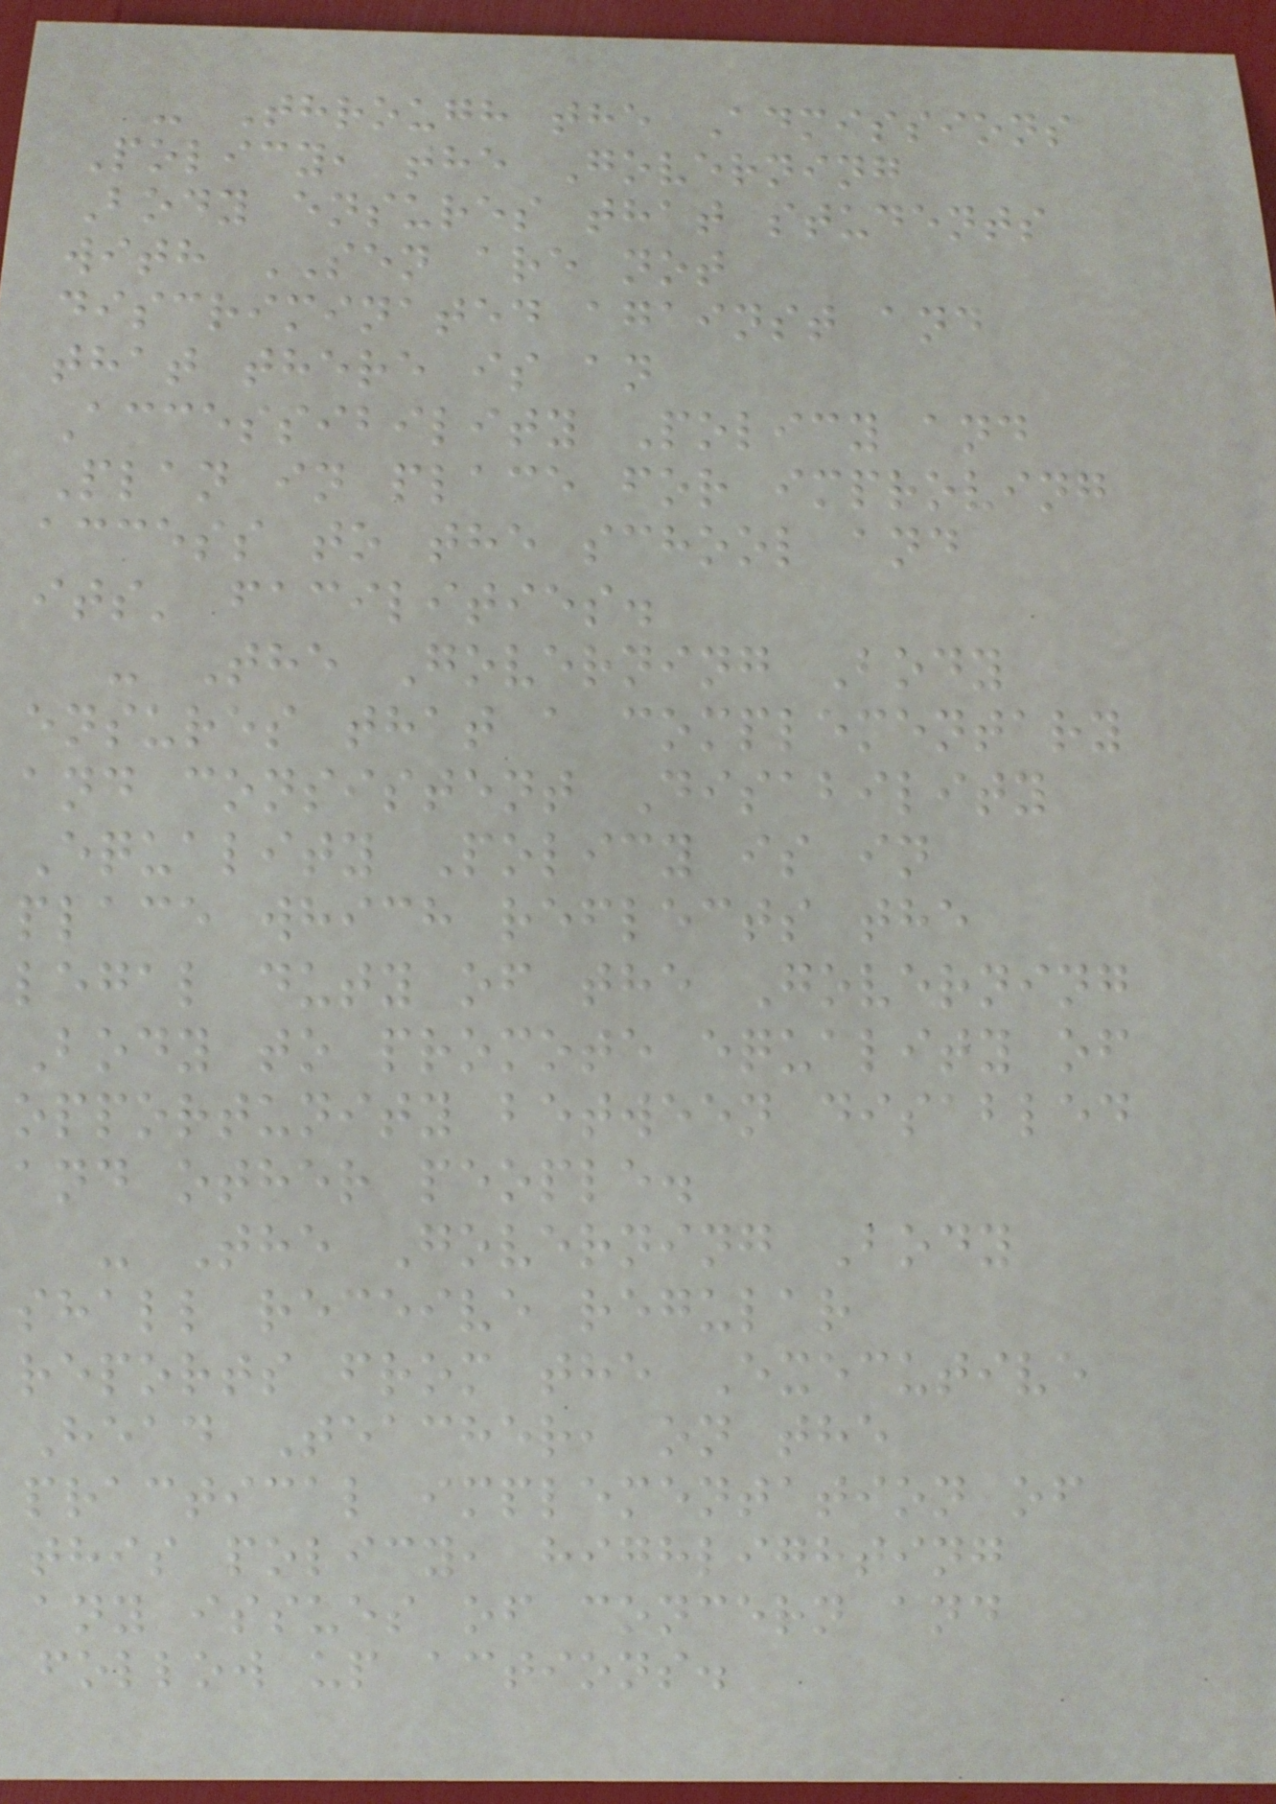- Through the Admissions
Policy, the Governing
Body ensures that students
with SEN are not
discriminated against and
that there is an
Accessibility Policy and
Plan in place for improving
access to the school and
its' facilities.
- The Governing Body
ensures that a complementary
and consistent Disability
Equality Policy is in
place which reflects the
legal duty of the Governing
Body to promote equality of
opportunity between disabled
and other people.
- The Governing Body
shall receive regular
reports from the Executive
Head Teacher, on the
practical implementation of
this policy, highlighting
any issues of concern and
follow up actions.
